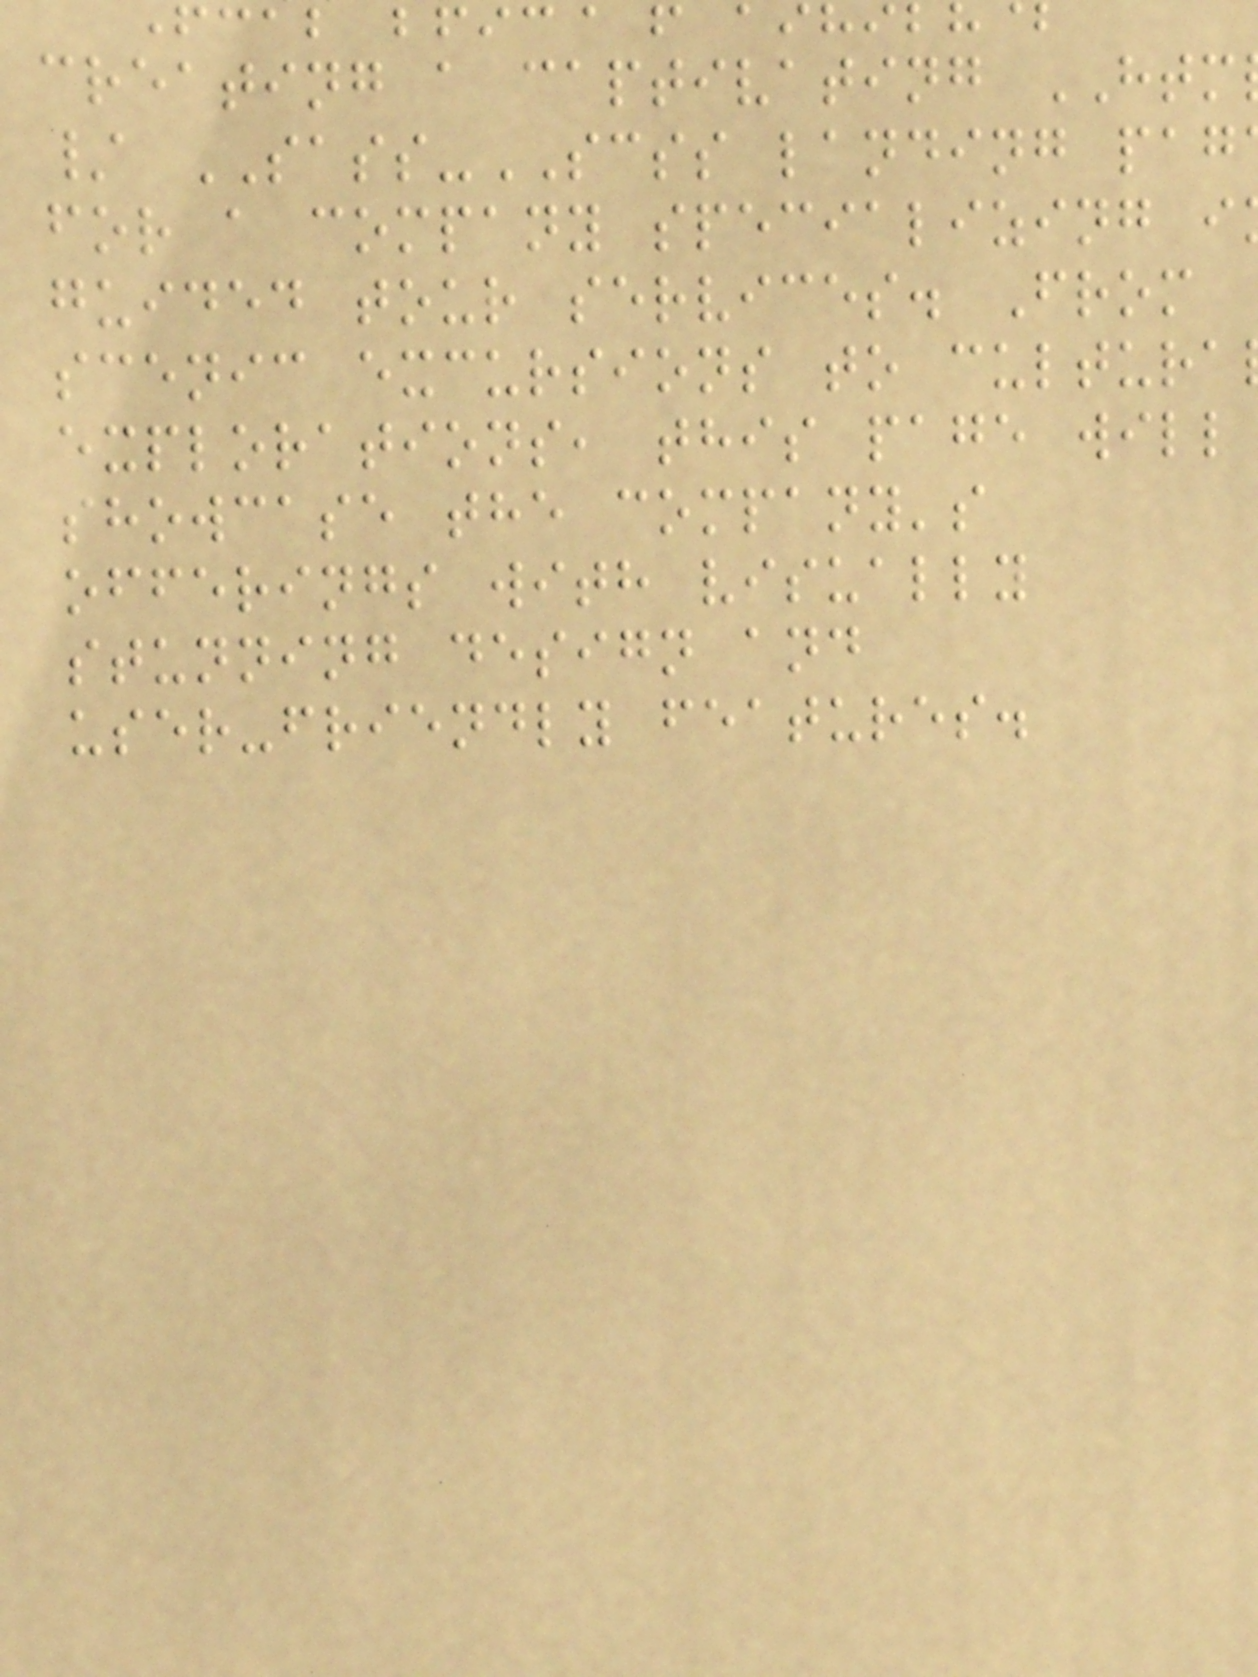creating a captivating HTM
/ SASS-SCSS landing pag
for a company specializing i
guided tour services. From
scenic excursions to cultura
explorations, this page will
showcase the company's
offerings with visually
stunning design and
user-friendly features.
